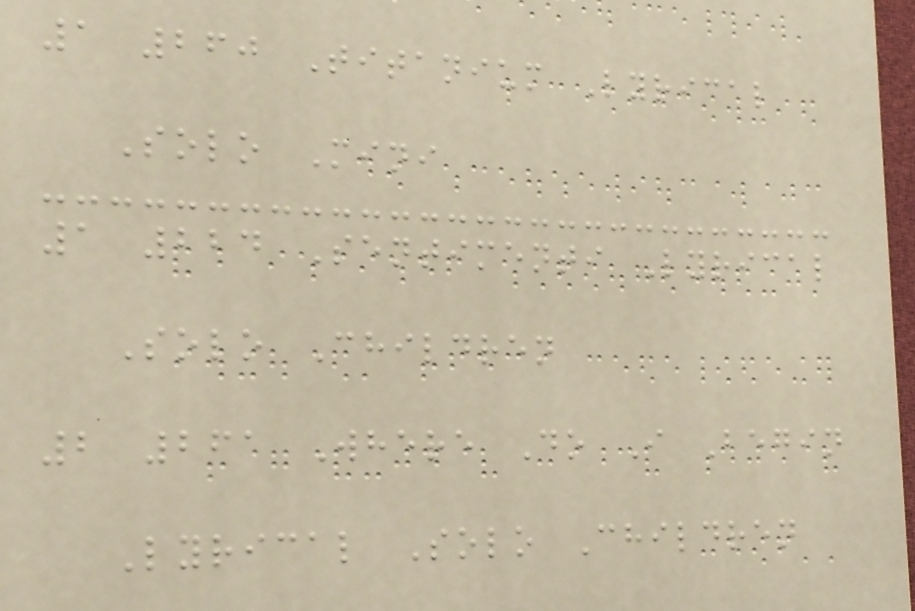1 260 Titanium Lyrical
Solo Mini
1 224 Sentimenti Lyrical
Solo Children
2 261 Where Do I Begin
Lyrical Solo Children
